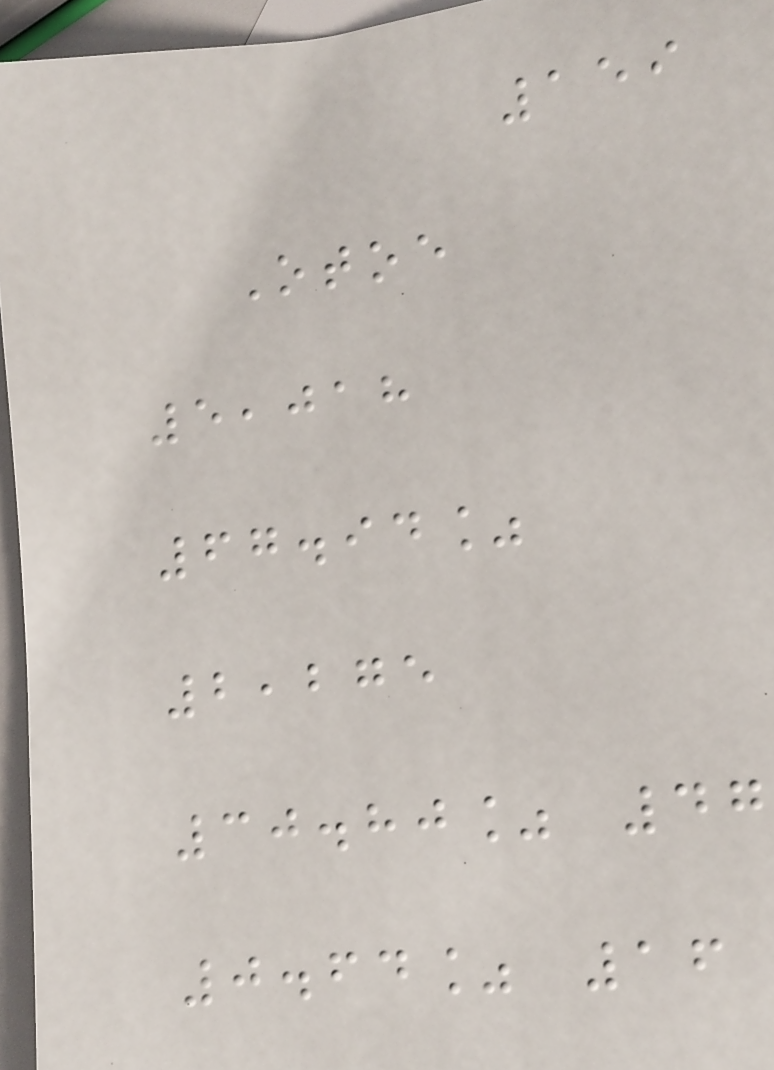159
Otoe
5,018
67.94%
2,275
30.80% 47
0.64% 16
